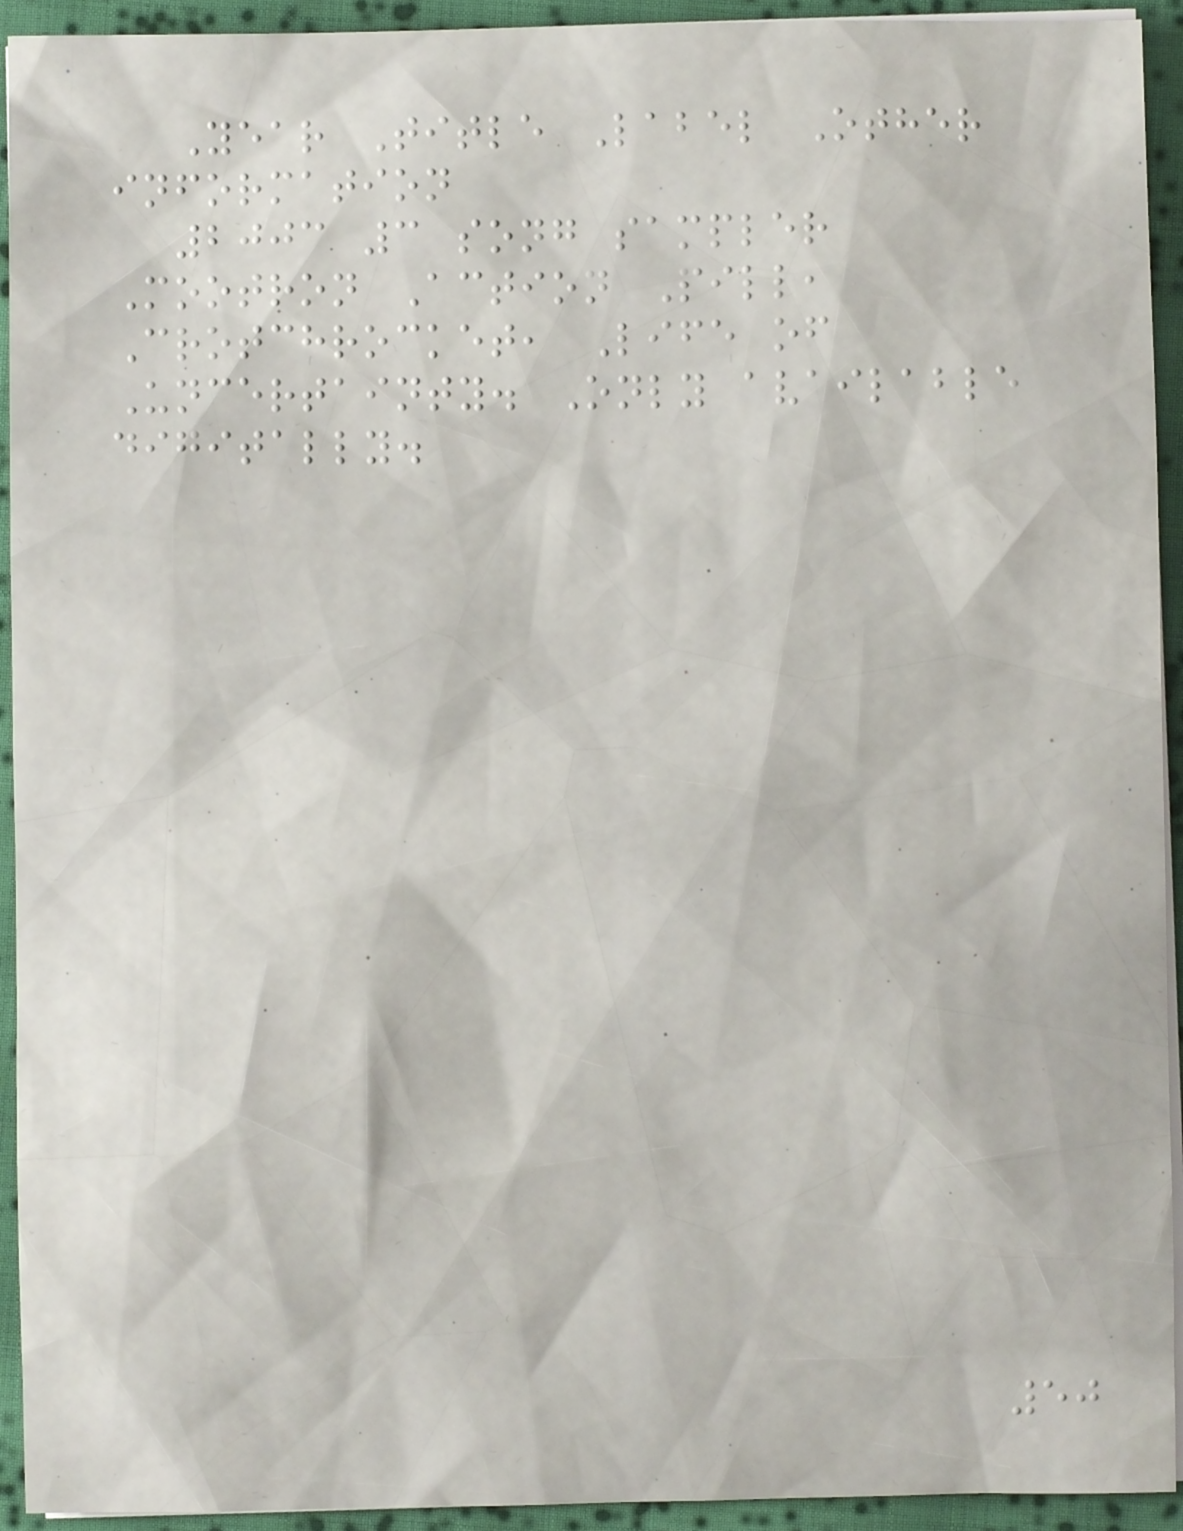Year Title Label Other
information
2003 3 song sampler
Mootron Action Pill,
Crotchrocket, Life of
Uncertainty. Only available
digitally.
50
